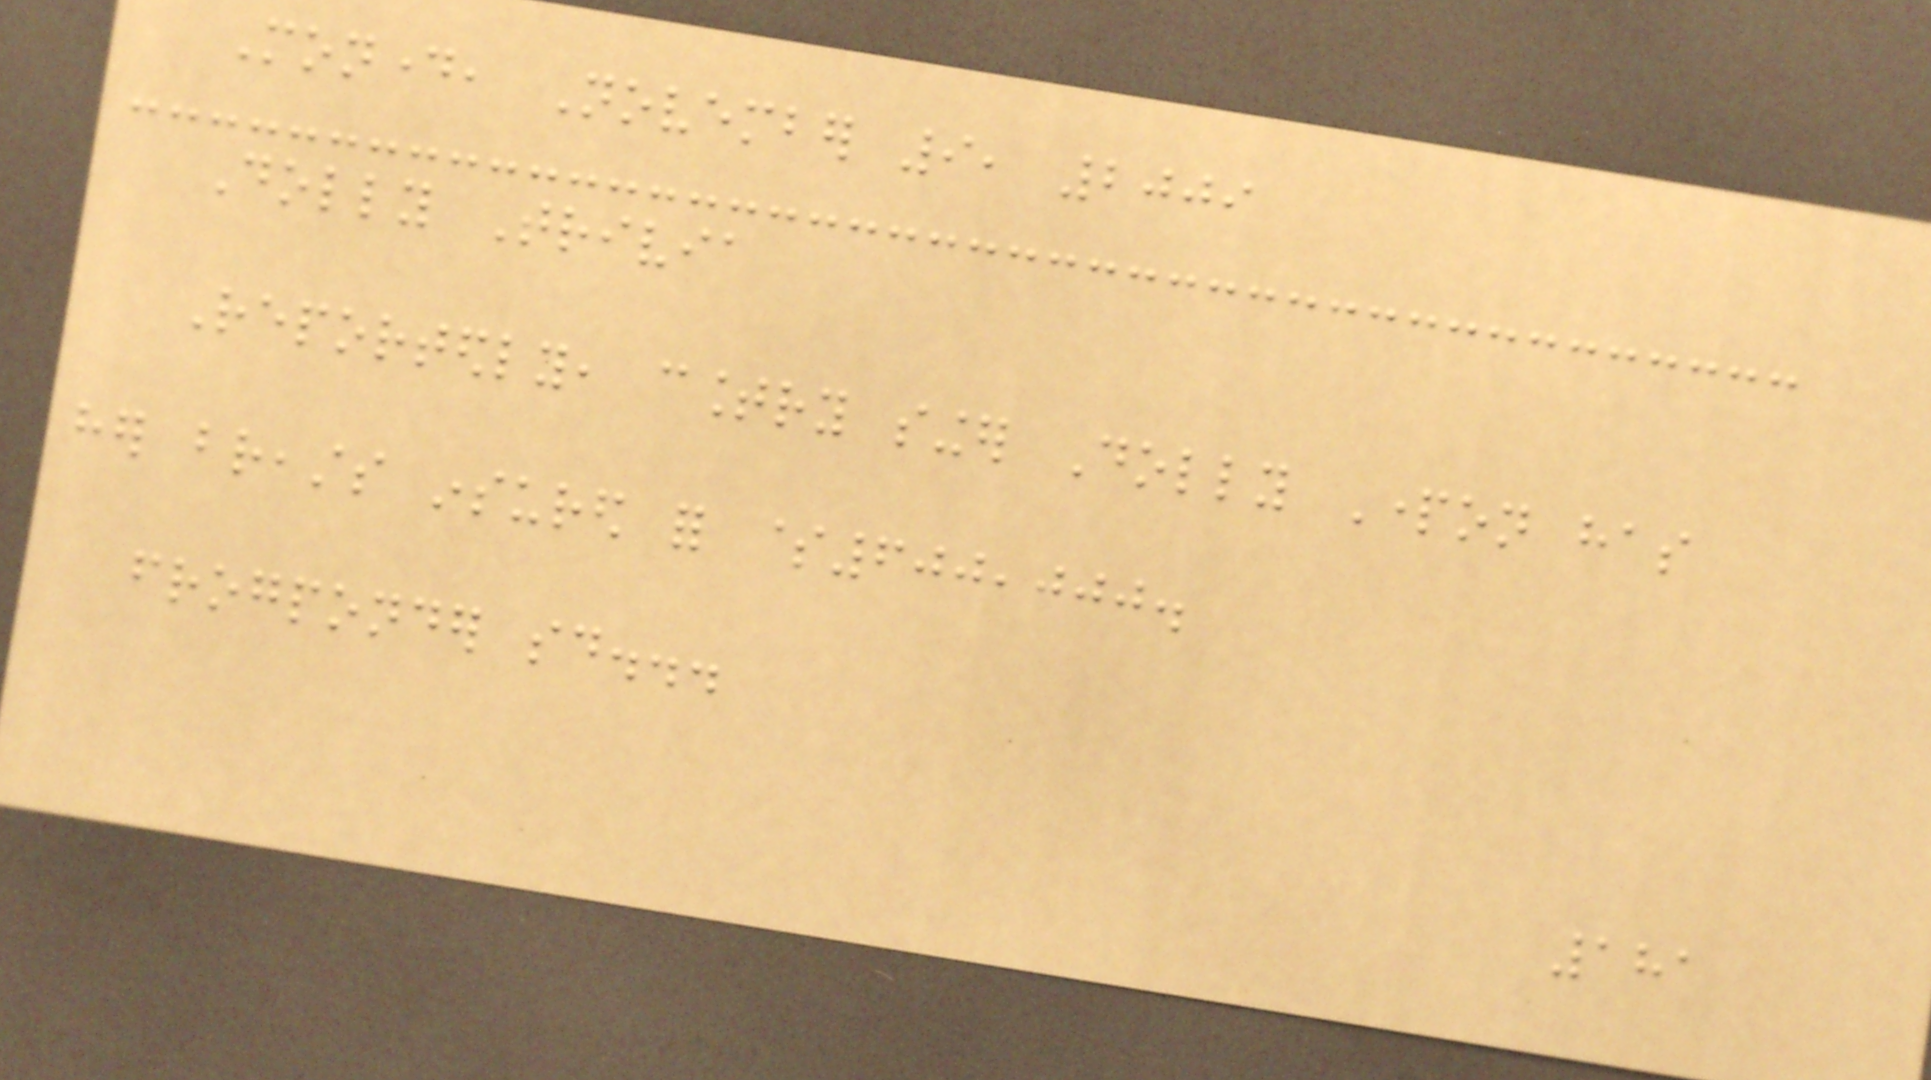Monday, November 9, 2009
Dolly Trivia
Reportedly, country singer Dolly Parton has
her breasts insured for $600,000.
frogponder said...
181
